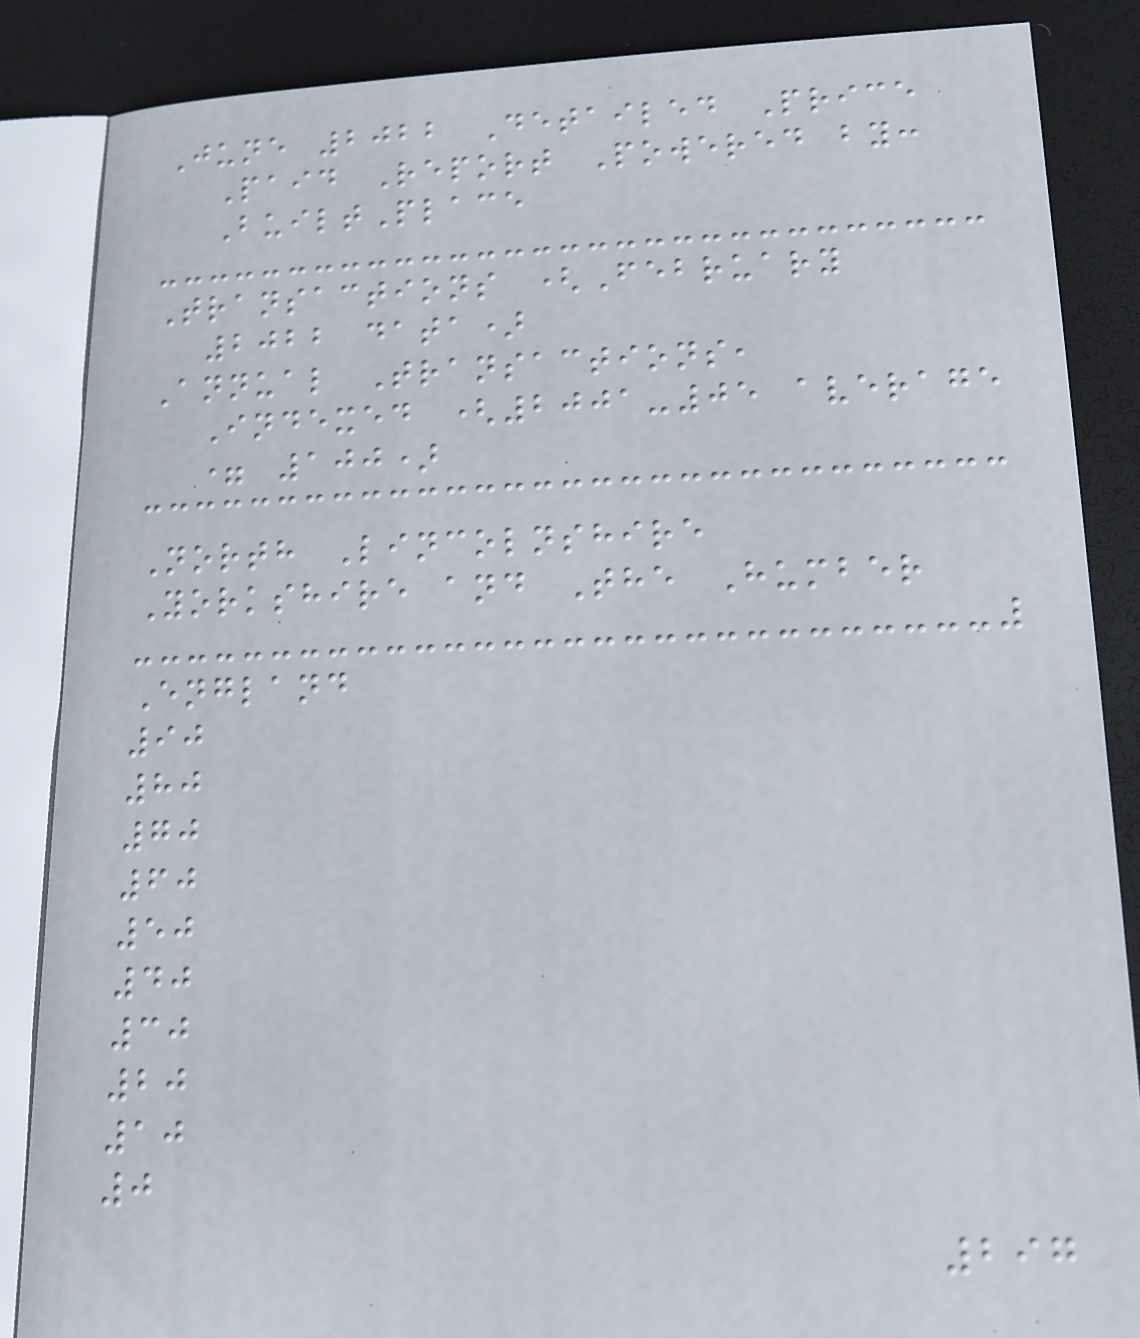June 2022 Detailed Price
Paid Report Powered by:
BuiltPlace
Transactions (February
2022 data)
Annual Transactions,
Indexed (2001-05 average
= 100)
North Lincolnshire
Yorkshire and The Humber
England
90
80
70
60
50
40
30
20
10
0
297
